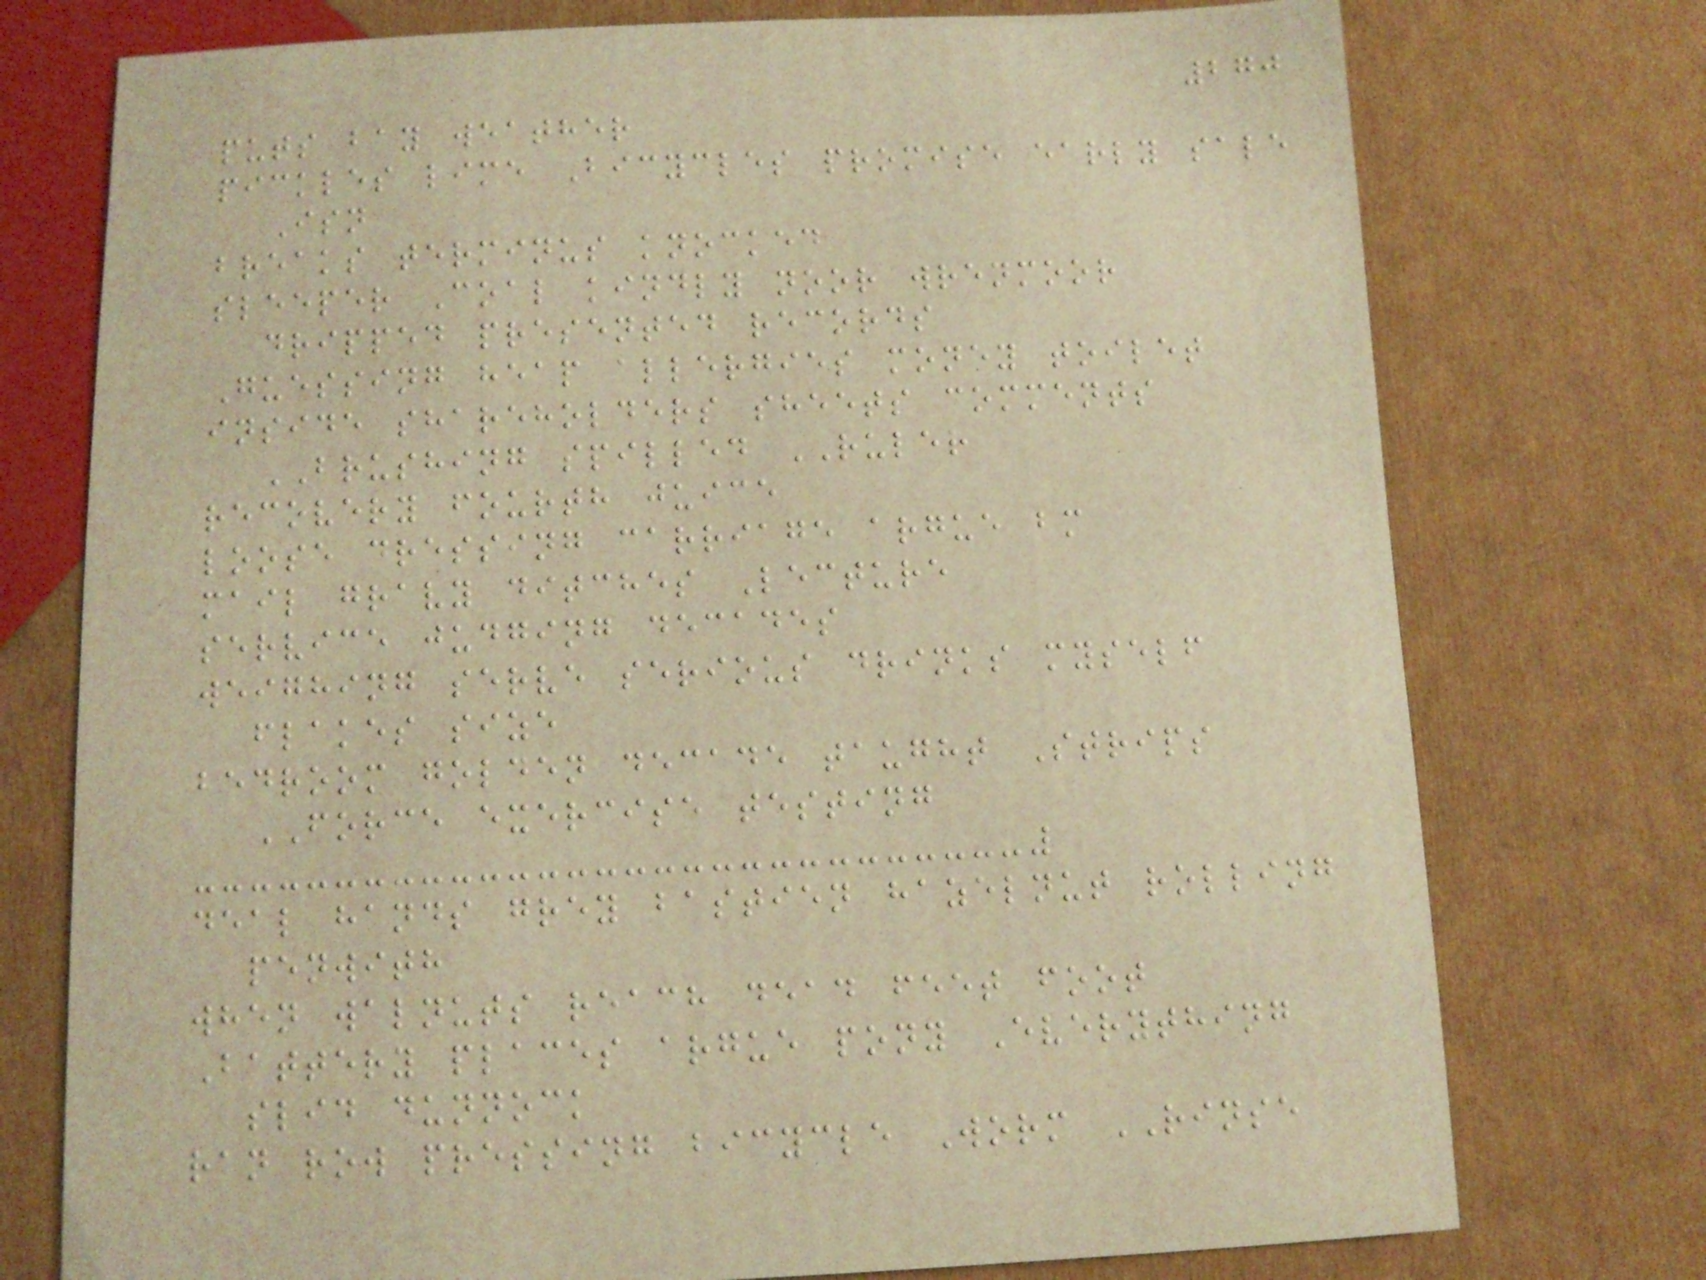270
puts bay weather
pickles lime Bicycles promise early sale
Isn
breaks terminus knocked
sleeper Coal kindly noor wrenmoor
dripped presented records
Guessing heap allergies money toilet
inside shareholders sheets comments
BRUSHING spilled RULER
recovery fourth juice
loose dressing carriage argue bm
mail gravy ditches Lecture
service judging decades
weighing serve serious drinks myself
flakes size
bedroom golden decade taught Strips
FORCE exercise testing
deal hands grey bastien hazelnut rolling
penwith
when walnuts reach dead feet foot
Battery places argue pony Everything
slid dunnock
ran row pressing bicycle Worm RINSE
